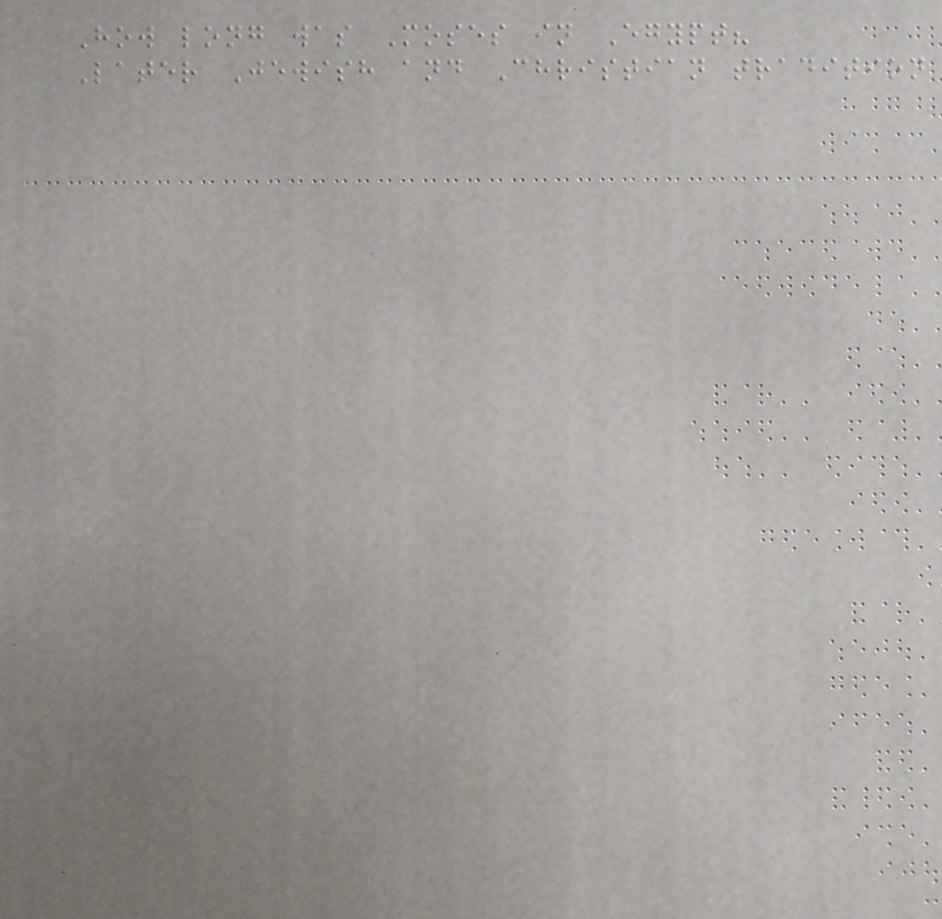How long was Moses in Egypt?
Later Jewish and Christian tradition
